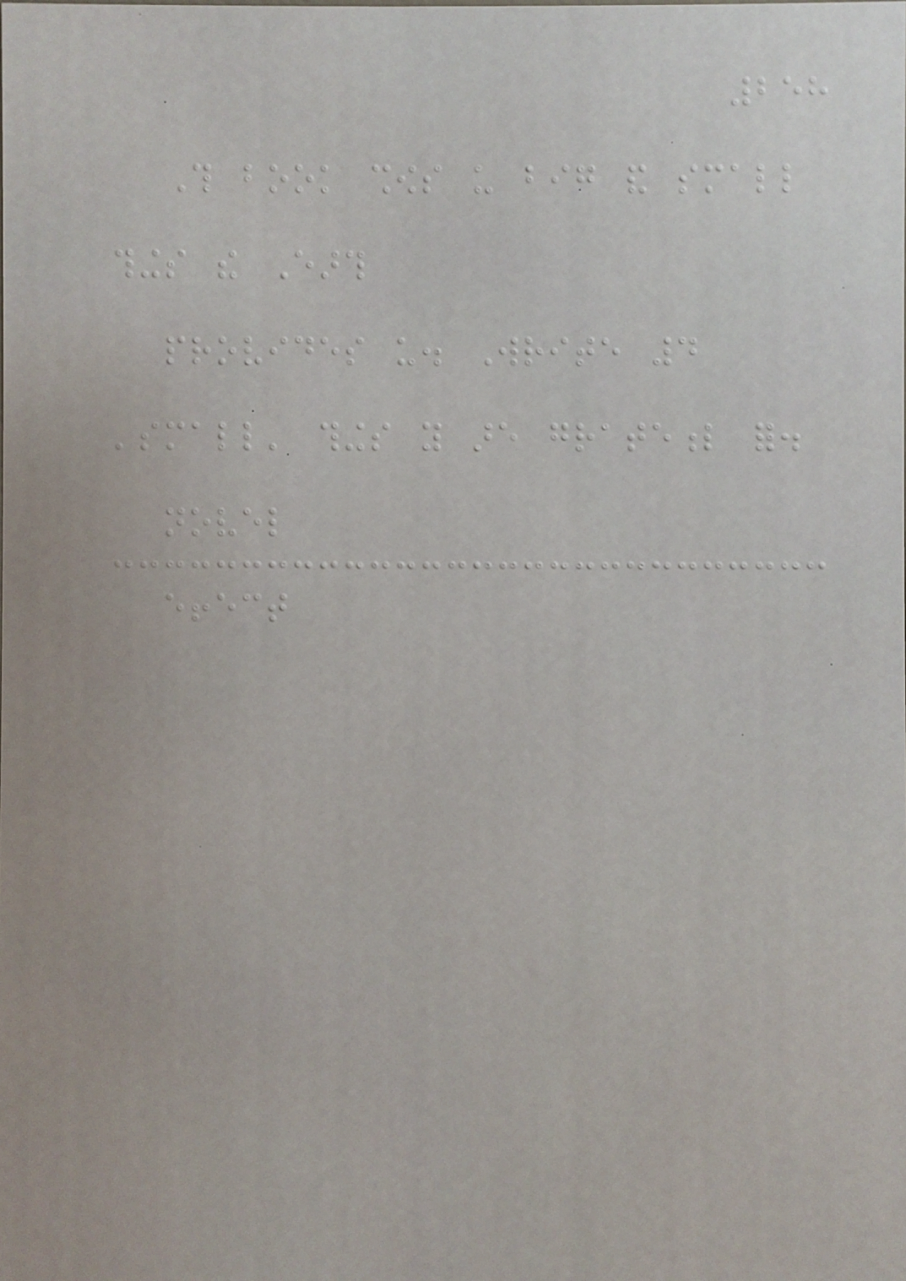258
This book shows us big and small
things the Earth
provides us. Write 4
'small' things you are grateful for.
novel
effect
